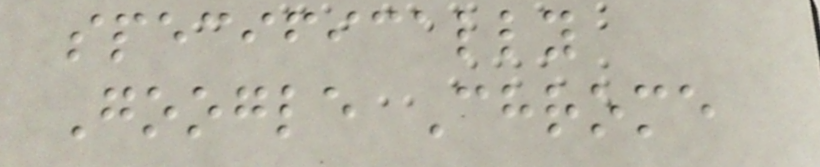specifically
Google Chrome
